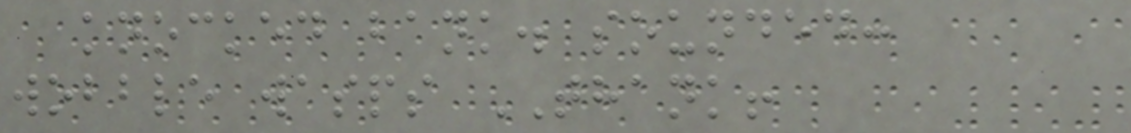knocked bank. sounded:
wobble wasps THANK!
